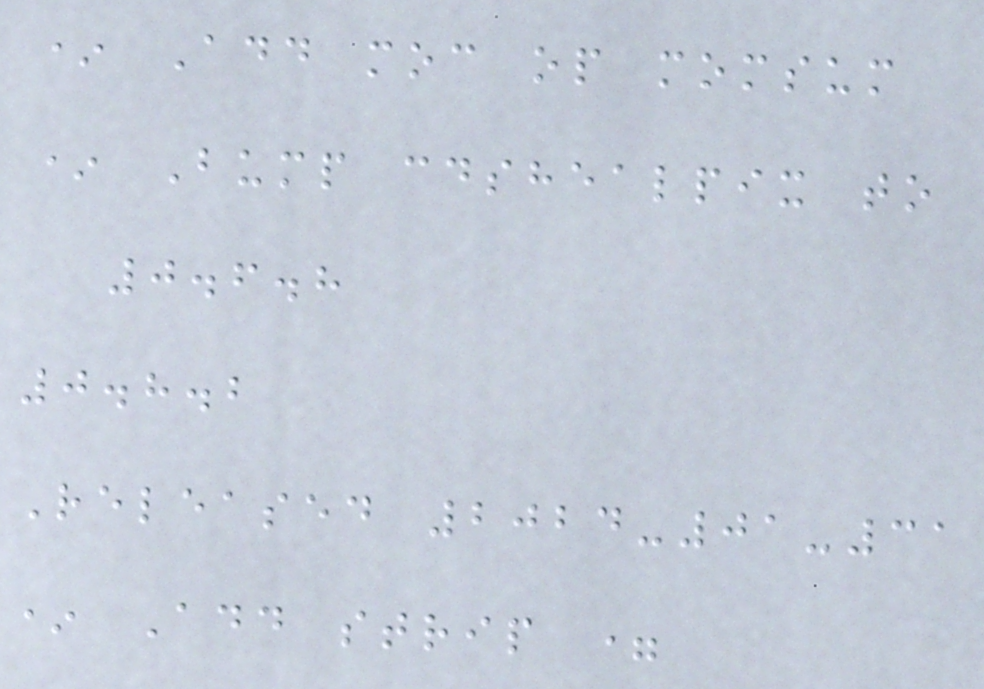* Add moc op momsum
* Bump cdshealpix to
0.6.8
0.8.2
Released 2024-01-31
* Add strip =
